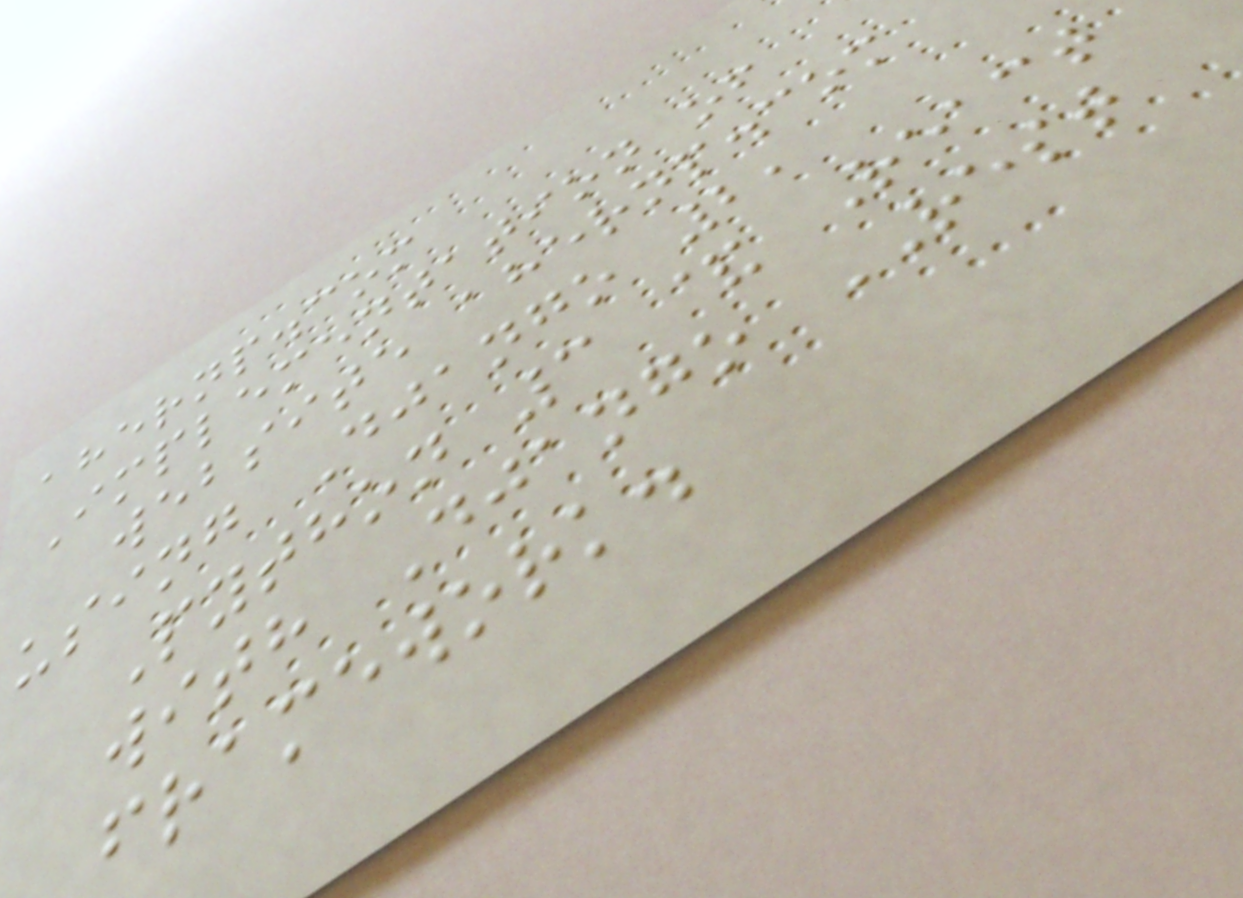ahernp.com
Implementation of
website ahernp.com
using Django 2,
Python 3 & React
with Django REST
framework.
